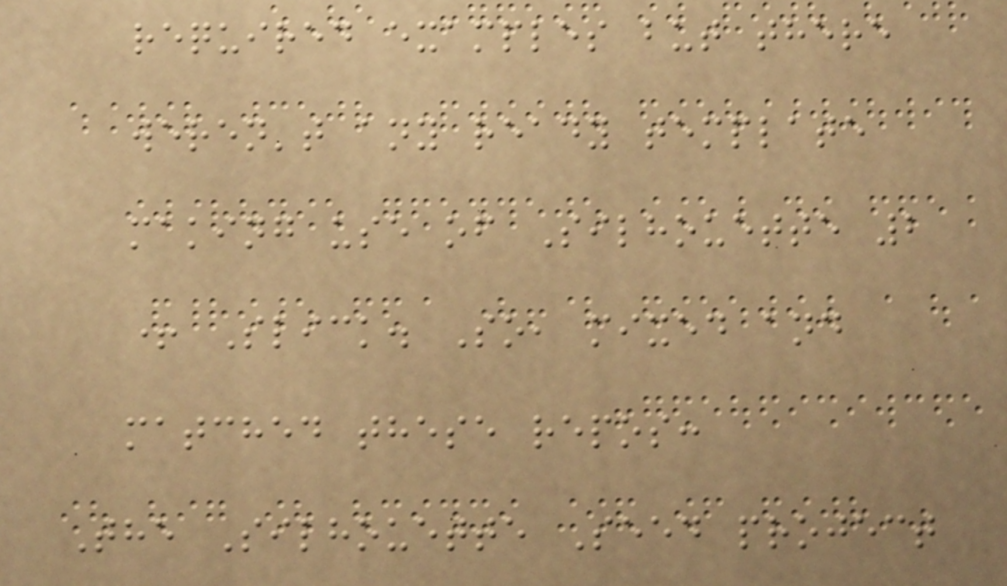required examples but there
weren't any ready template
making use of Silhouette 2
+ Slick. So, mixed and
matched these repos:
The Silhouette Seed project
